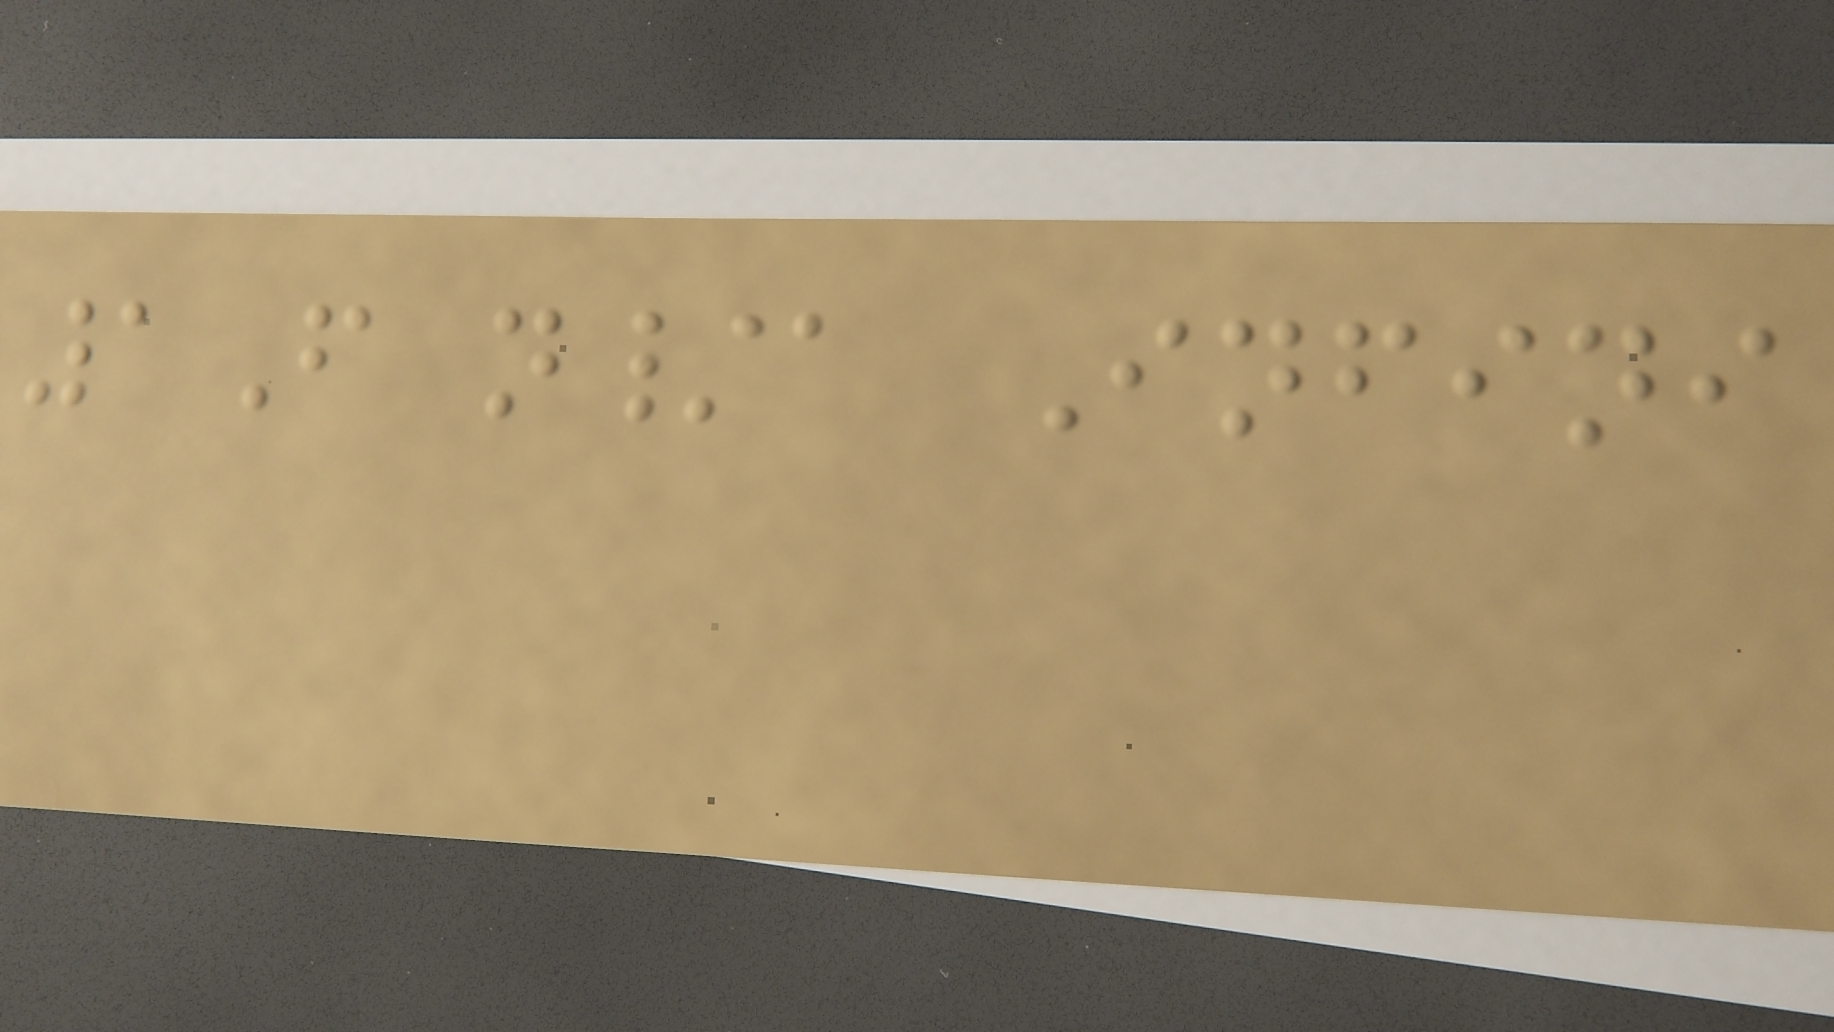1F n/a Infini
